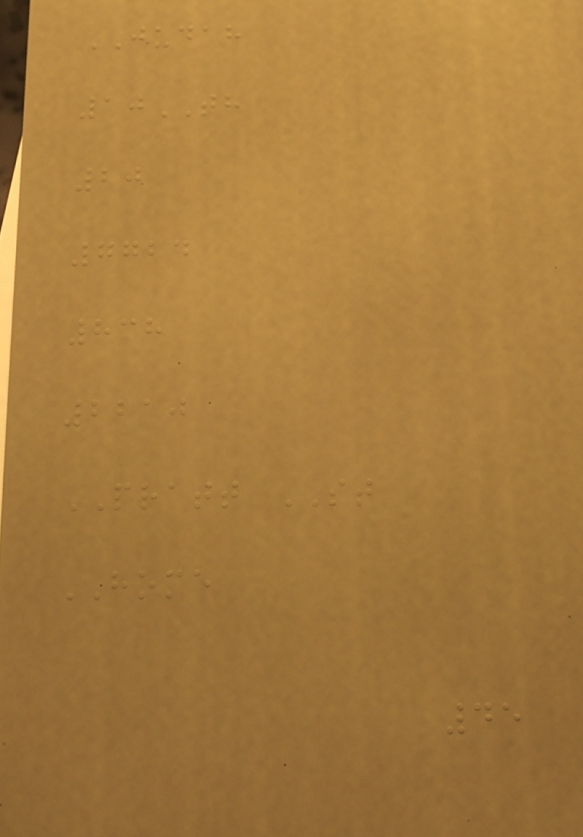JUDAH
10TH
20
7724
838
2210
PRATT ST
HOME
45
